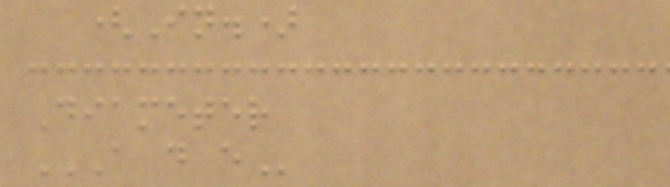(In.)
Diameter
A D E
